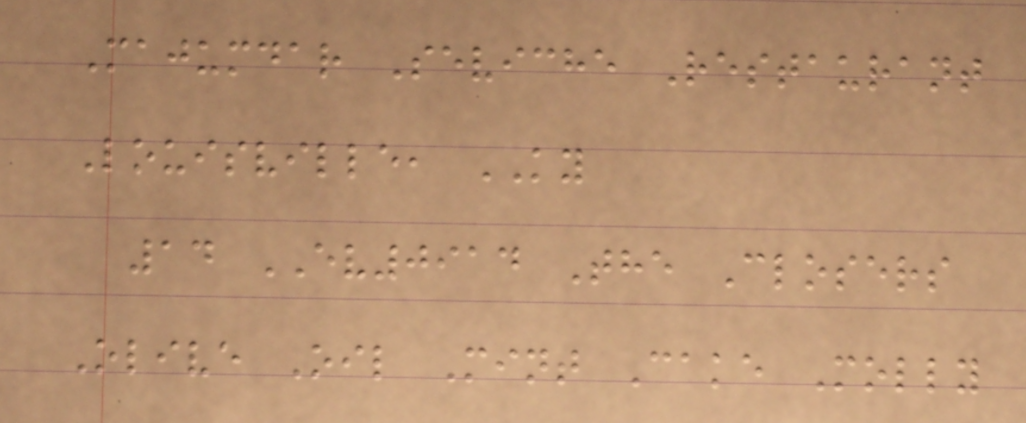Majumdar Seviche Restaurant
Louisville, KY
14 EV0914 The Closers
Olive Oil Mint Cake Molly
